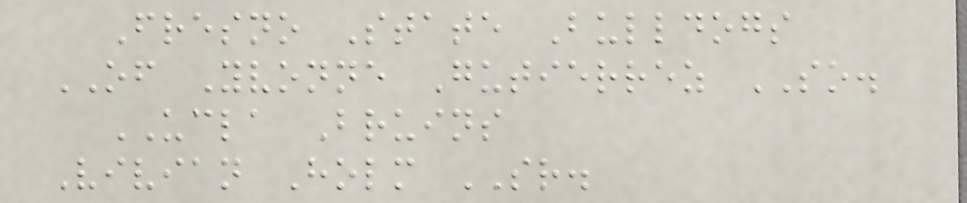Fresno State Bulldogs
OF Yvonne Gutierrez SO.
UCLA Bruins
Vivian Holm SR.
